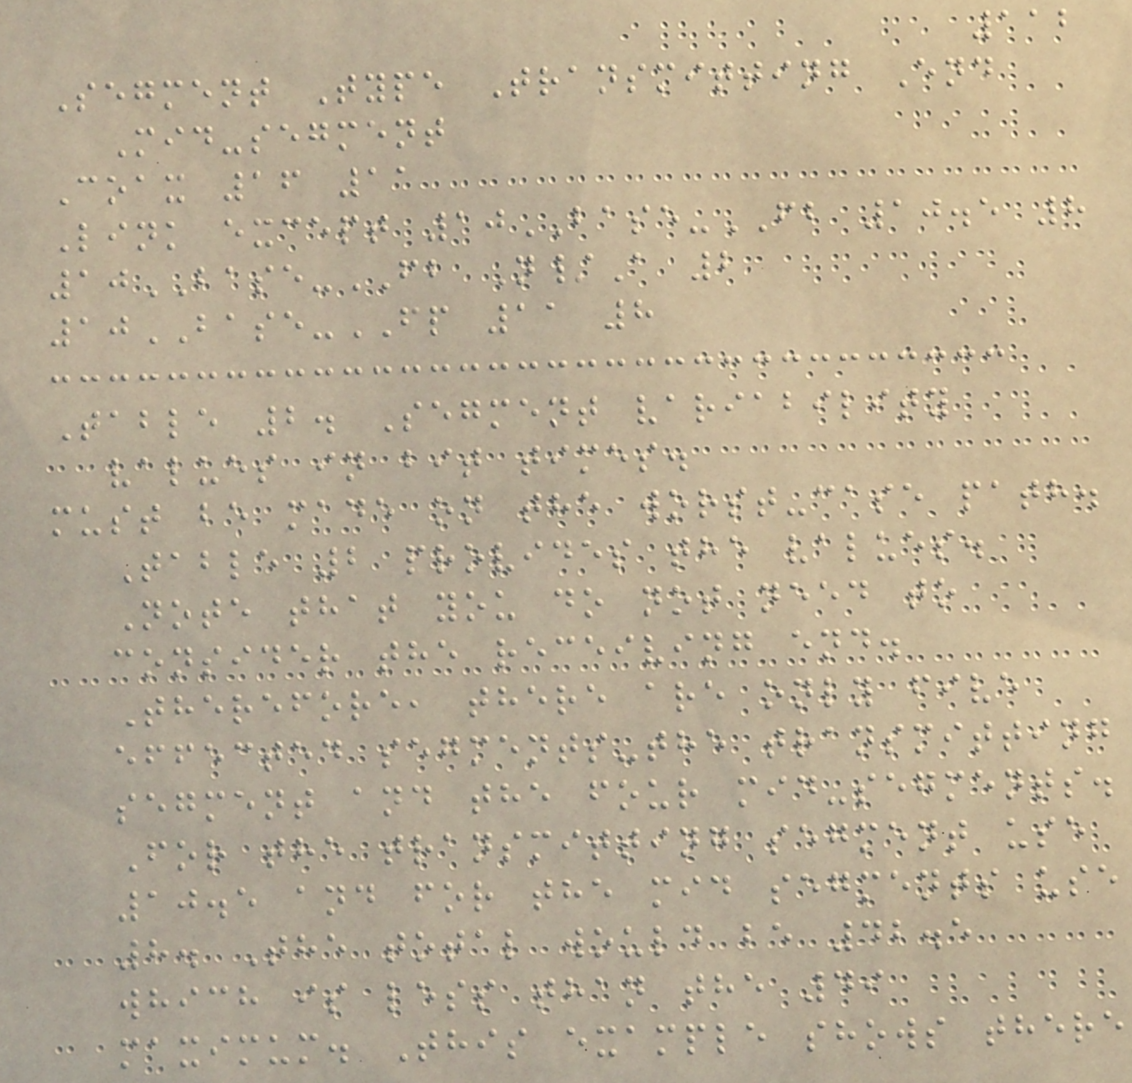112
Segment Type Transmitting End
Mid-segment
Coax 16 11
Link except 10BASE-FB 10.5 8
10BASE-FB N/A 2
10BASE-FP 11 8
Table 2. Segment variability
values in bit times.
must be made on the worst-case path.
Table 2 provides the values.
Note that you do not need to
consider the receiving end.
Therefore, there are only five
effected segments-the transmitting
segment and the four mid-segments.
For the transmitting segment use
10.5 and for the mid segments use
8. The total would be 42.5
which is less than the 49
maximum. This example shows there
